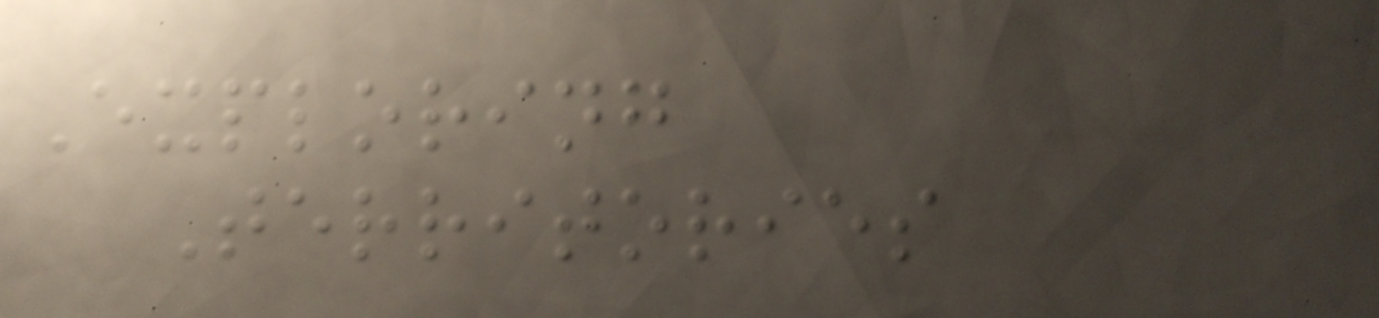Exploring
Territories
